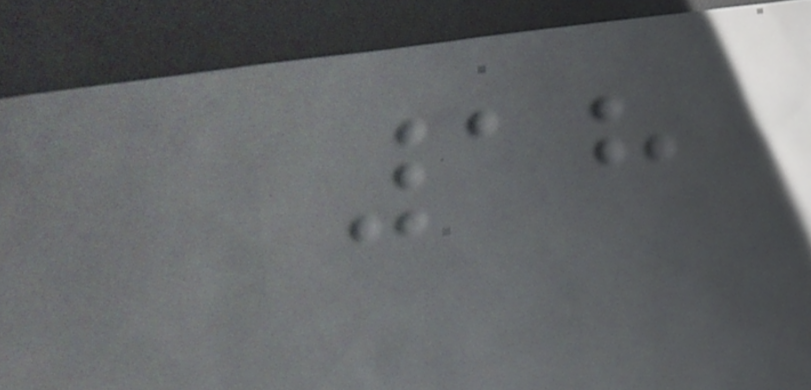18
